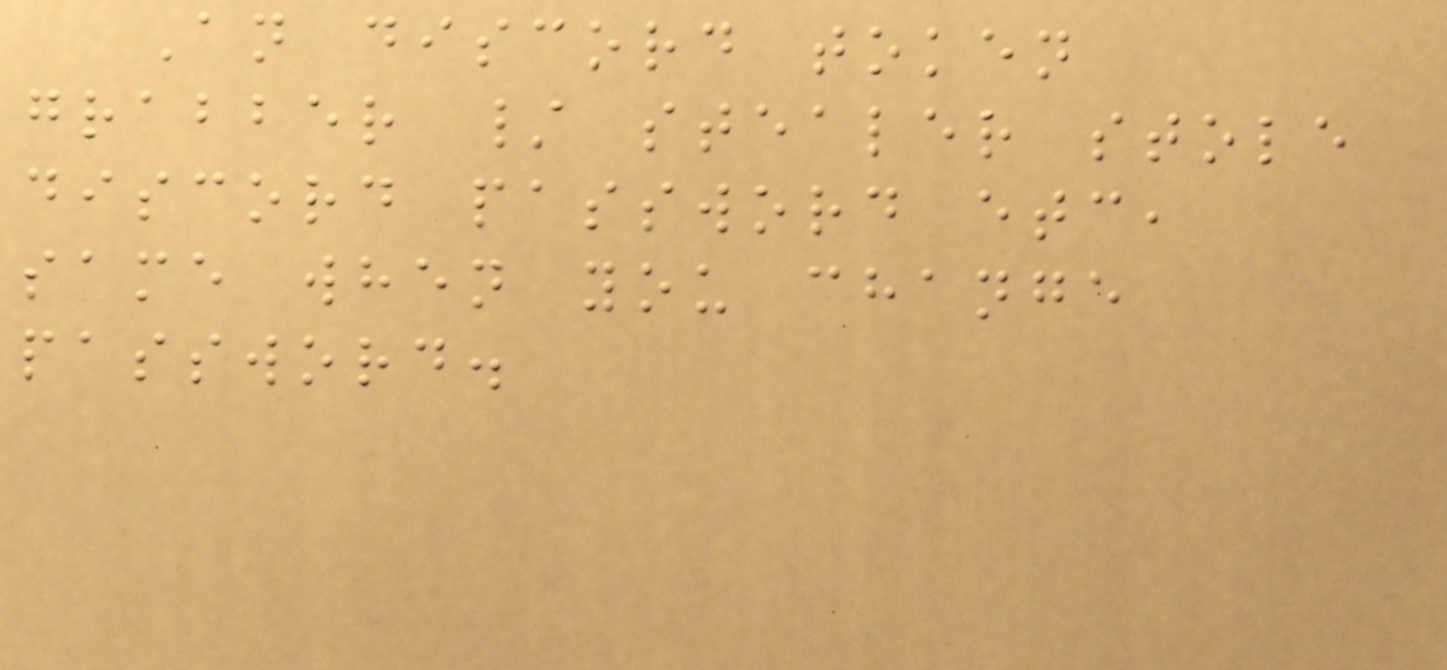An discord token
grabber / stealer stole
discord password etc,
same when you change
password.
